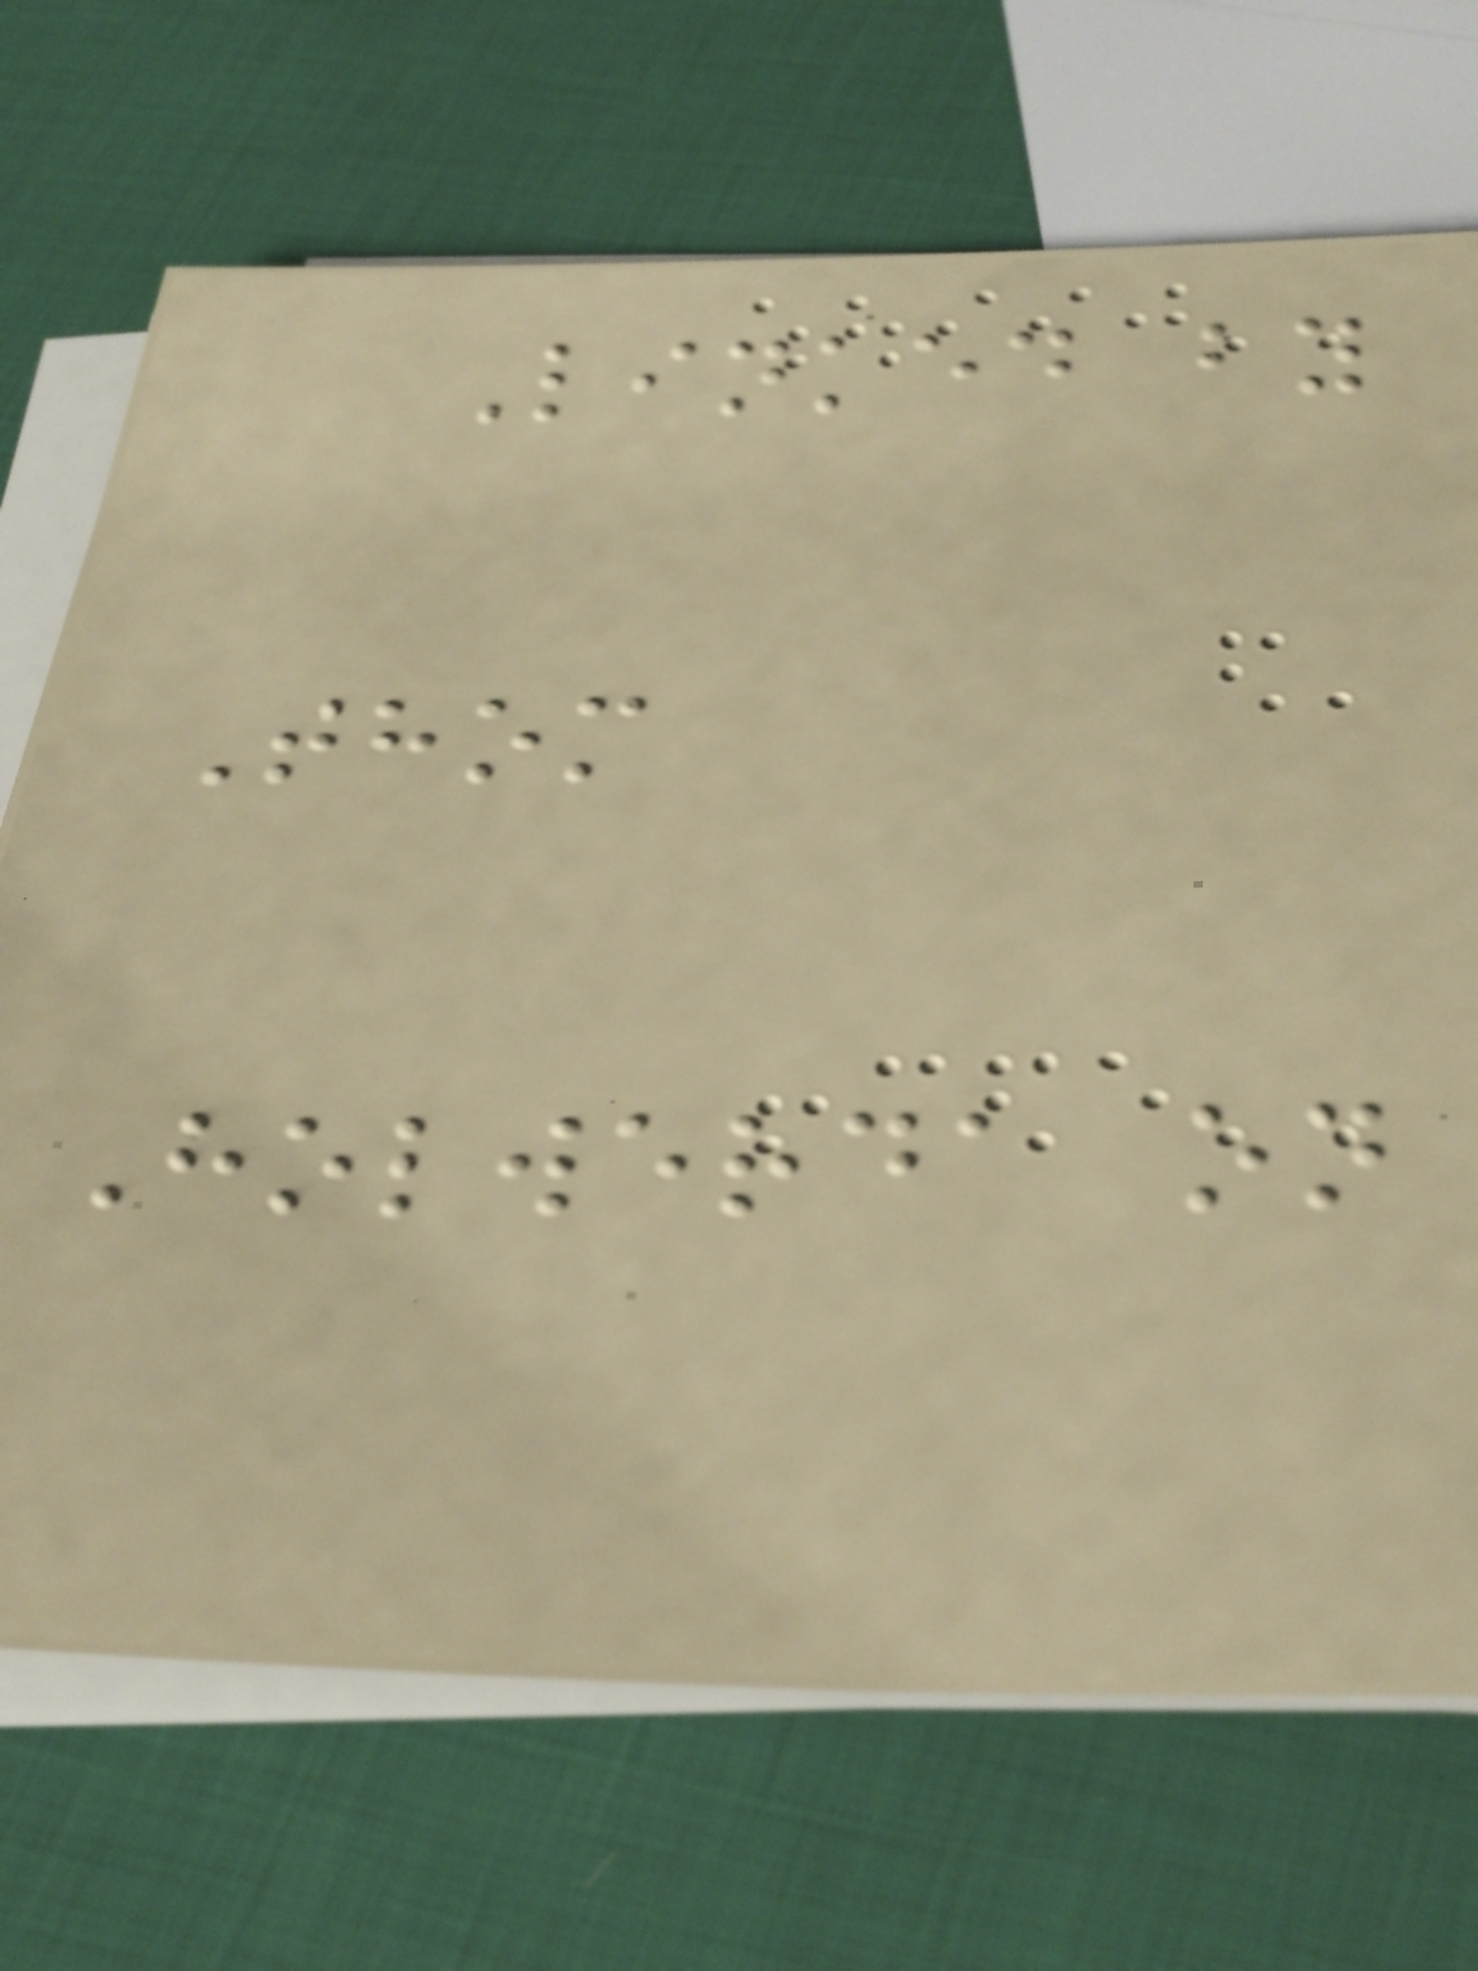Linked by
Thom
Holwerda on
